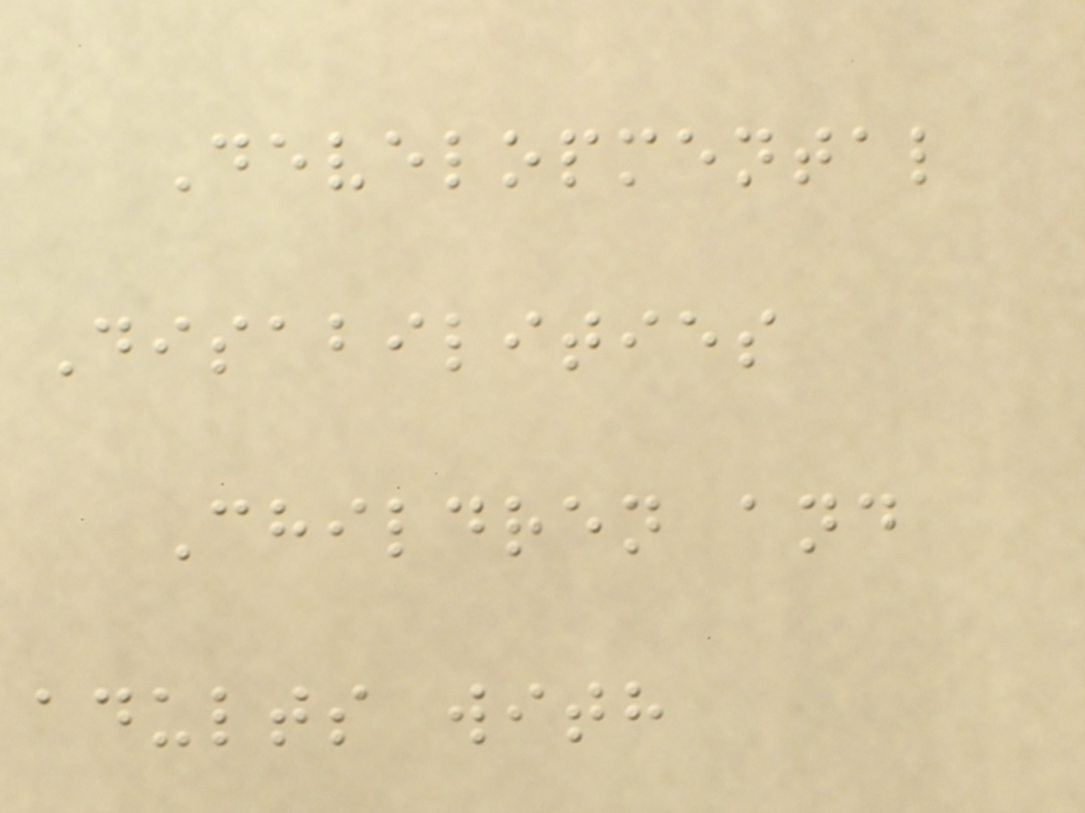Developmental
Disabilities
Children and
adults with
